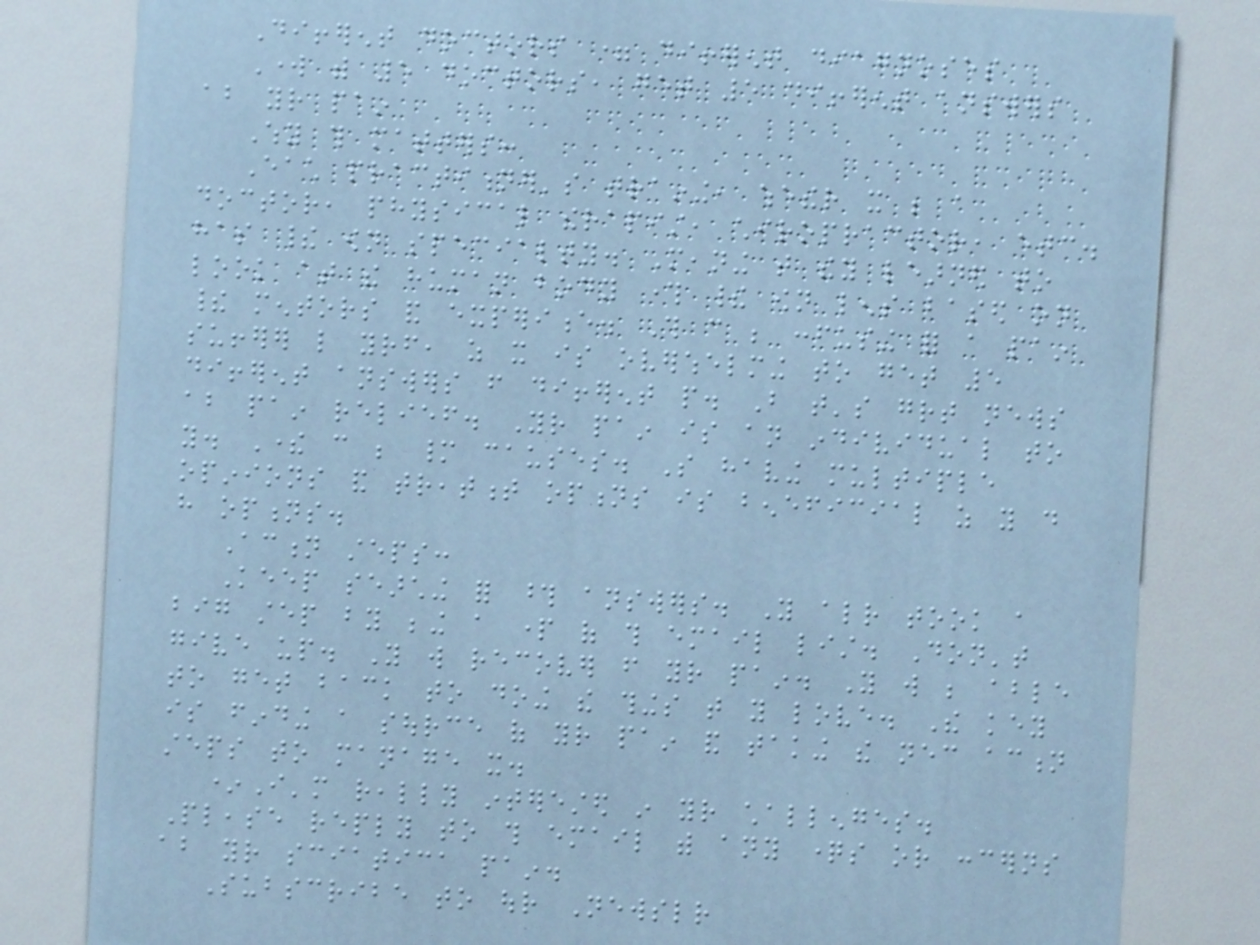Different doctors = different diagnoses
Work with 5 doctors, get 5 different answers
about your pain
Why this matters:
Each practitioner's training, whether it be a
doctor, physical therapist, chiropractor, etc.
has their own specialty. Meaning that they learned to
look at the human body through their own lens based on
their mentors and experience. This can be confusing for a pain
sufferer like yourself, as it is overwhelming to get 5
different answers from different people. But that's great news
about pain relief. Your pain is an individual to
you. There can be many causes. So having multiple
opinions and treatment options is beneficial as you do
have options.
Action steps:
Keep searching for those answers. You already took a
big step by being a part of this email list. Don't
give up. You will recover from your pain. You will be able
to get back to doing the things that you love. The key
is finding a source of your pain and taking the necessary action
steps to manage it.
*I'm really interested in your challenges.
Please reply to this email with any questions or concerns
about your sciatica pain.
Subscribe to our Newsletter
